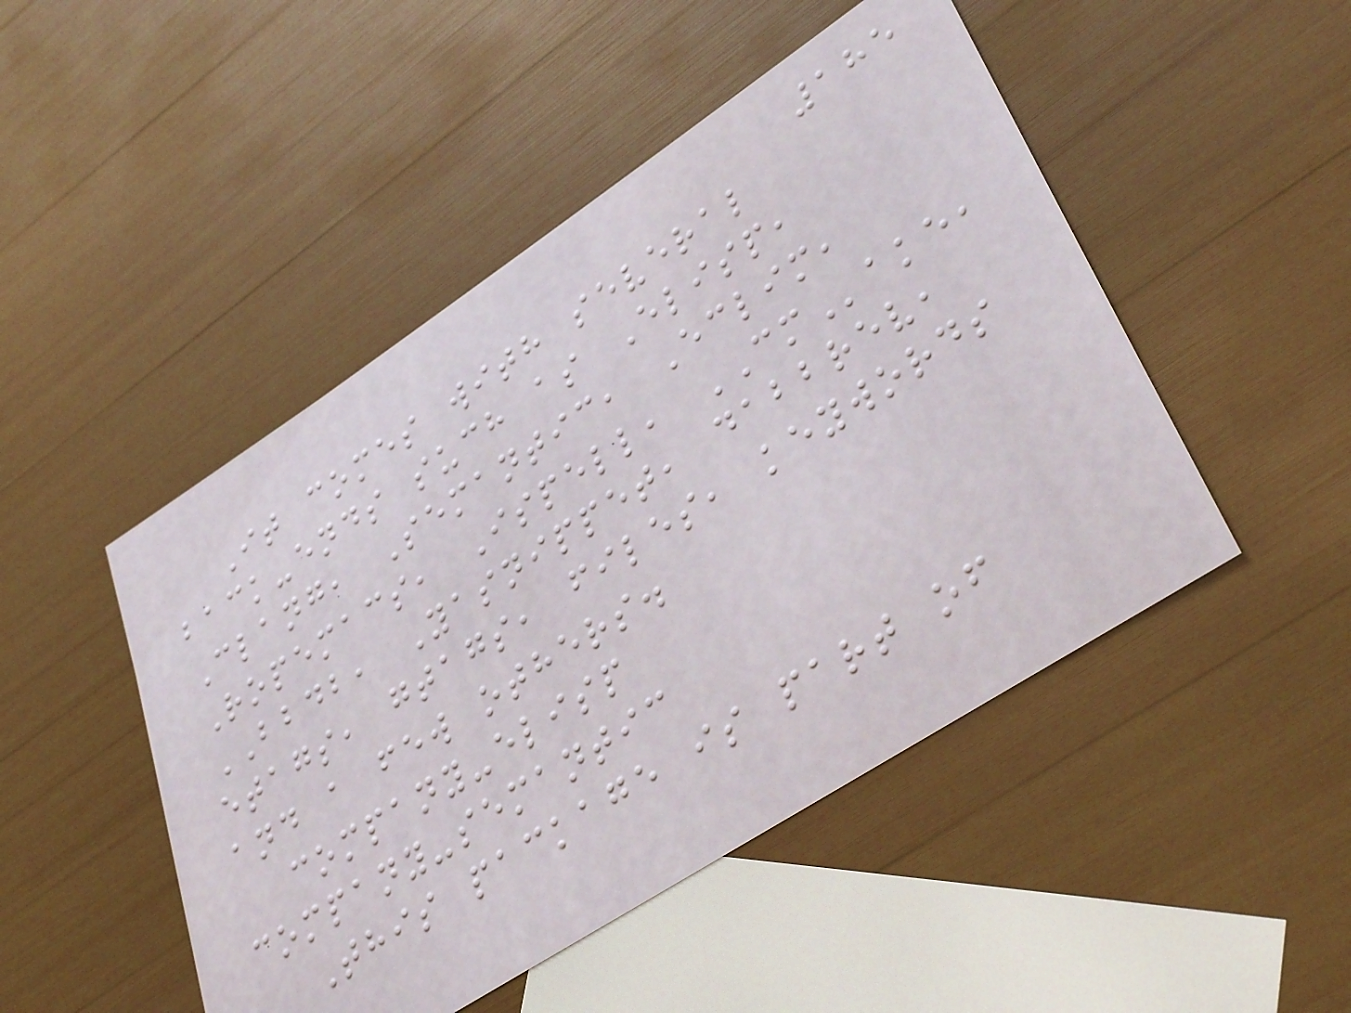185
It comes with several
back-ends such as Elisp,
Clang, Semantic, Eclim,
Ropemacs, Ispell, CMake,
BBDB, Yasnippet, dabbrev,
etags, gtags, files, keywords
and a few others.
company-elisp
company-semantic
This package is part of
